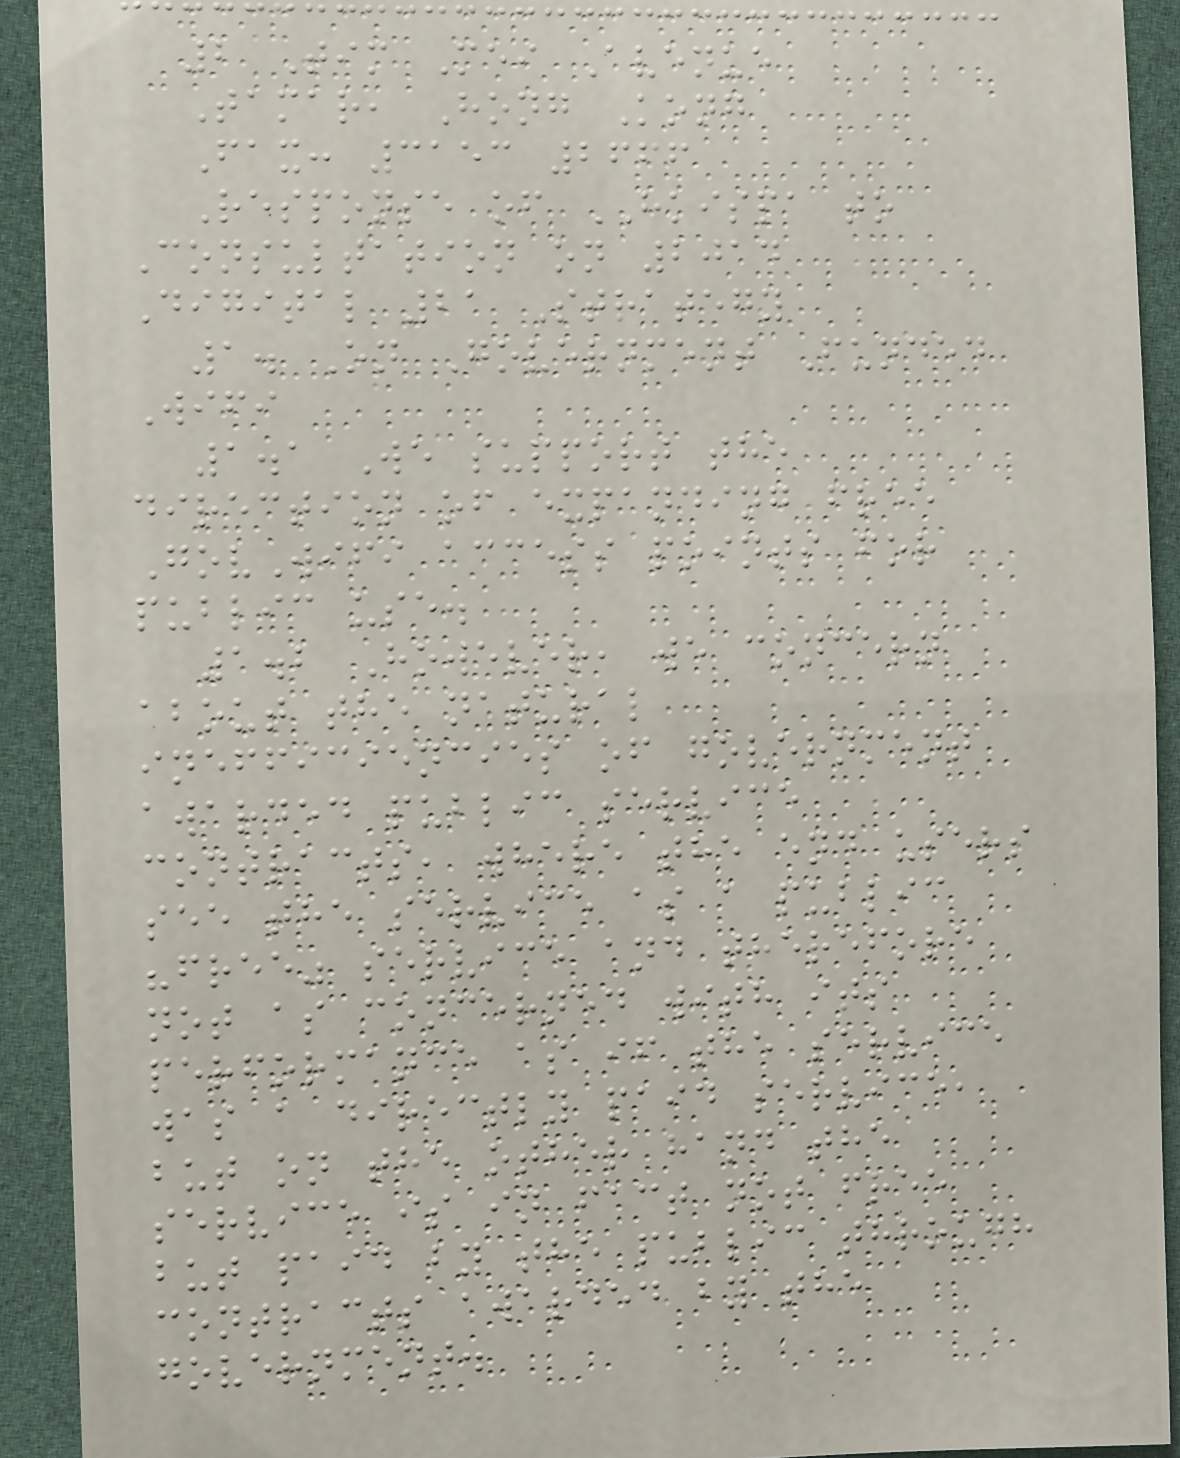2 Tim Mei Avenue
Tamar, Hong Kong
Fax: 3153 2666
Response of HKISPA to
Consultation on 2014
Digital 21 Strategy
1. On Government Funded
Wifi
1.1 We support the
direction of expanding free
GovWifi access points for
public use.
1.2 However, we concern
about the natural
inefficiencies of government
awarded public service
contracts, where the end users
see the service as a public
"free" service and therefore
not as concerned with its
performance as if the service
was a directly paid service,
but on the other hand the
service is in fact not free
but paid by the public through
contracts awarded by the
government.
